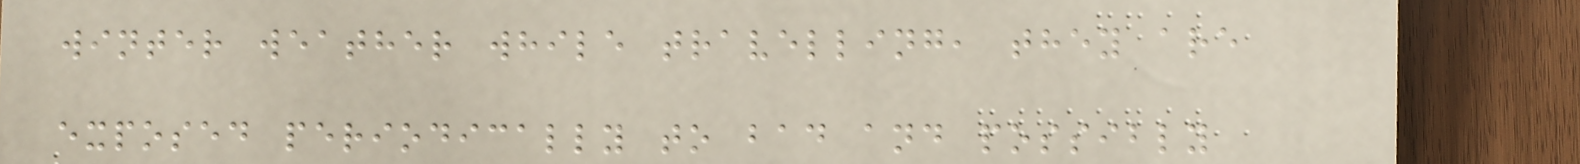winter weather while travelling, they are
exposed periodically to bad and possibly
